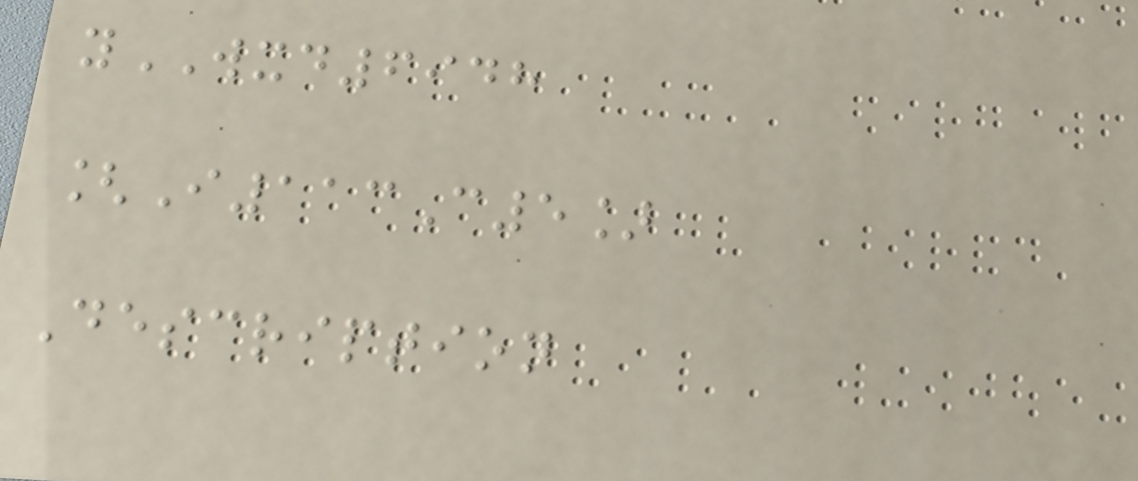yWXD6948
[I113C5]
Description
